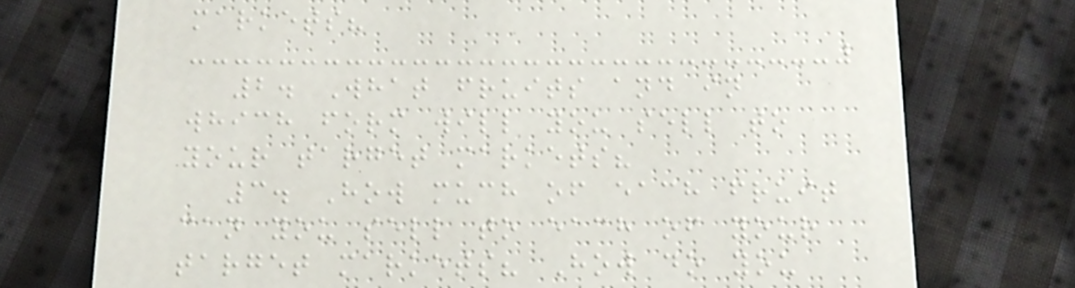markets?
2. What fruits and in
which form will you sell to
your target markets?
3. How much of each fruit
can you sell to each of your
target markets? How do you
